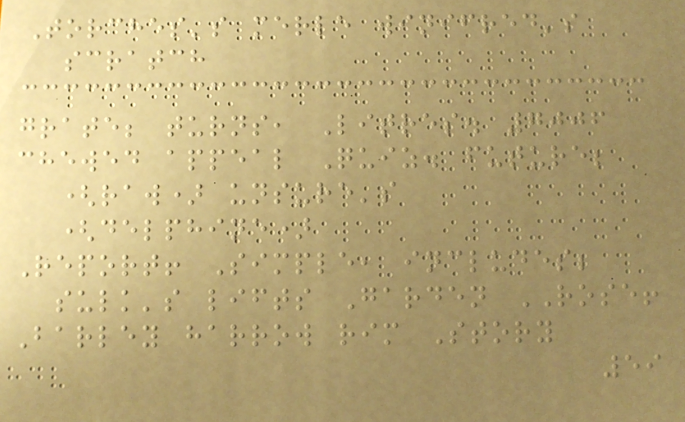Torches's merle winifred's
scratch
grate; turns, Litres. 7006
chewed appeal Quiz. future;
(raw) unsure's
(delphine)
Report! Simple, includes;
sulk's lifts Garden ROSE!
Barley harrow rim Story
59
